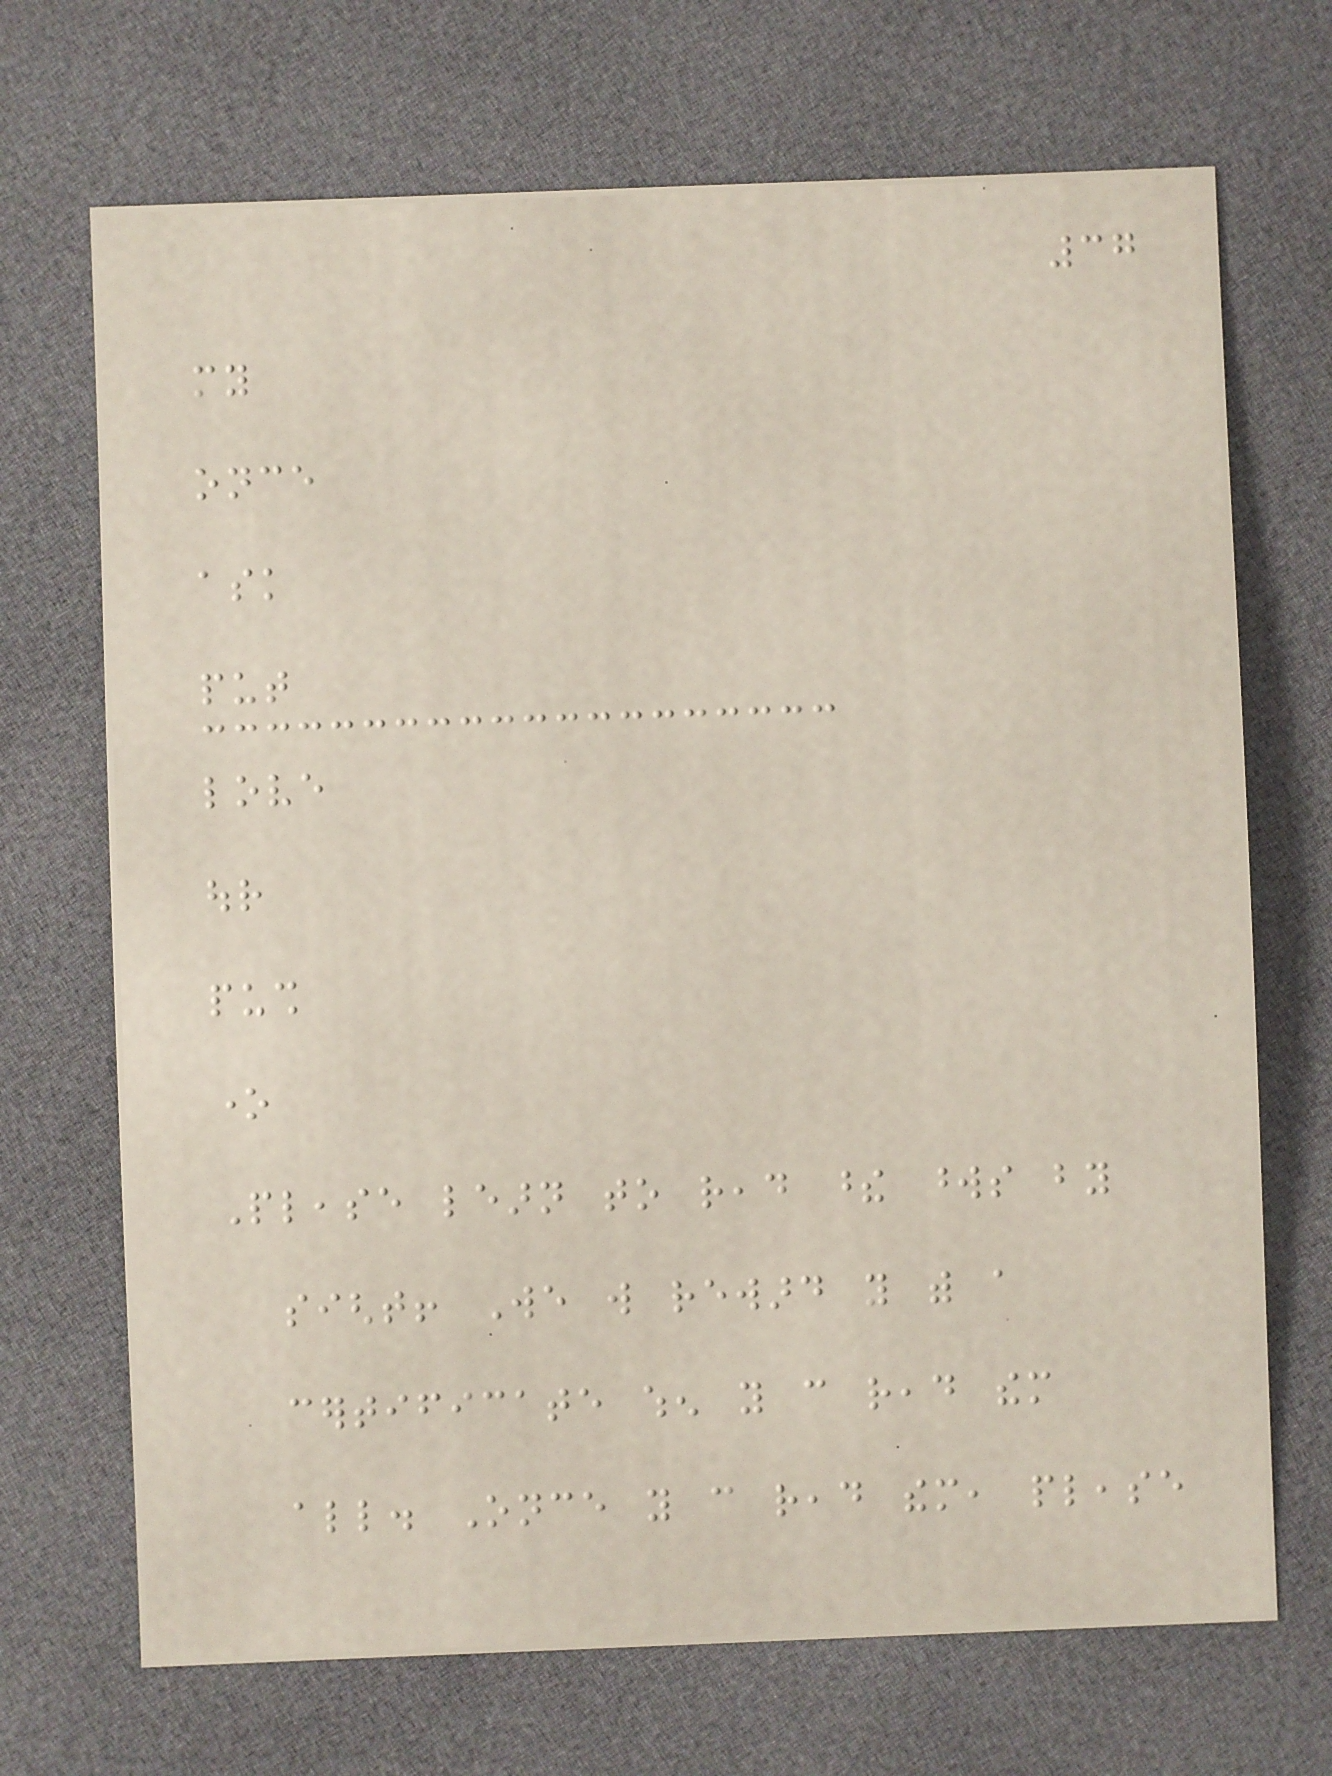37
my
once
ask
put
love
our
push
one
Please learn to read these words by
sight! We will reward you with a
certificate when you can read them
all. Once you can read them, please
